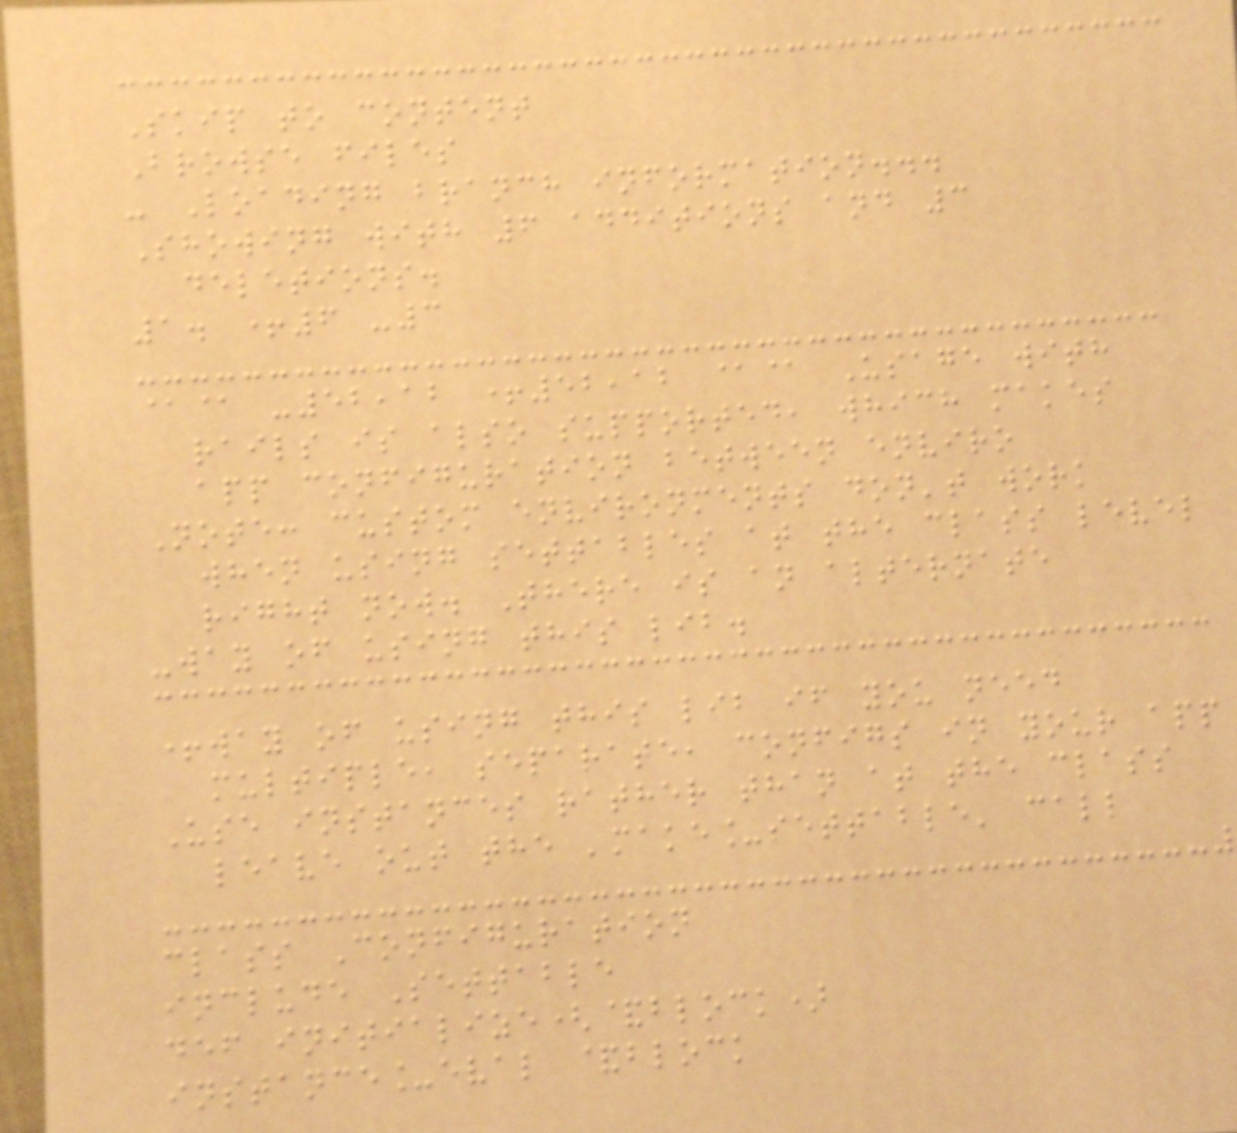Skip to content
Browse files
- Loading branch information...
Showing with 6 additions and 3
deletions.
1. +6 -3
@@ -52,12 +52,12 @@ Usage with
rails is also supported, which makes
app configuration between enviro
Note: custom environments don't work
when using settables at the class level
right now. There is an alternate
-way of using this lib.
+way of using this lib if you need
multiple, separate, configs in your app
Use instances rather than at the class
leave out the 'make_settable' call
class Configuration
include Settable
def initialize(&block)
instance_eval &block
